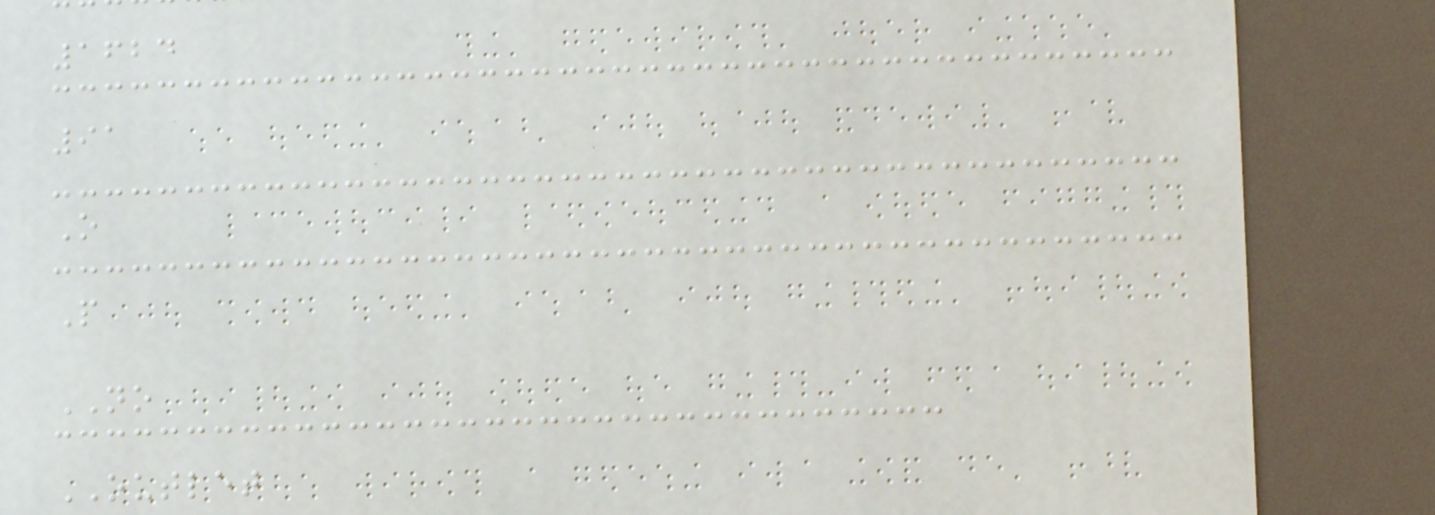1624
91
O
P
NO
OUTLET
